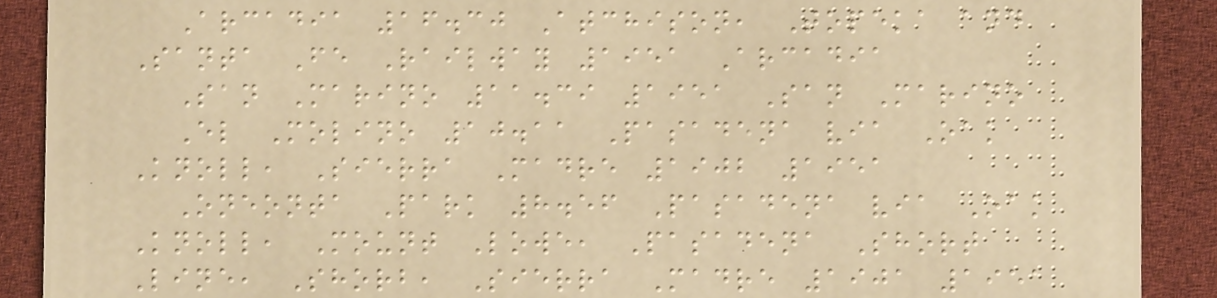Arcadia 16.30 Atchison, Topeka and
Santa Fe Railway 1951 Arcadia
San Marino 11.39 1951 San Marino
El Molino 10.11 Pasadena via Oak
Knoll, Sierra Madre 1902 1951
Oneonta Park 8.56 Pasadena via Oak
Knoll, Mount Lowe, Pasadena Short
Line, Shorb, Sierra Madre 1901 1951
